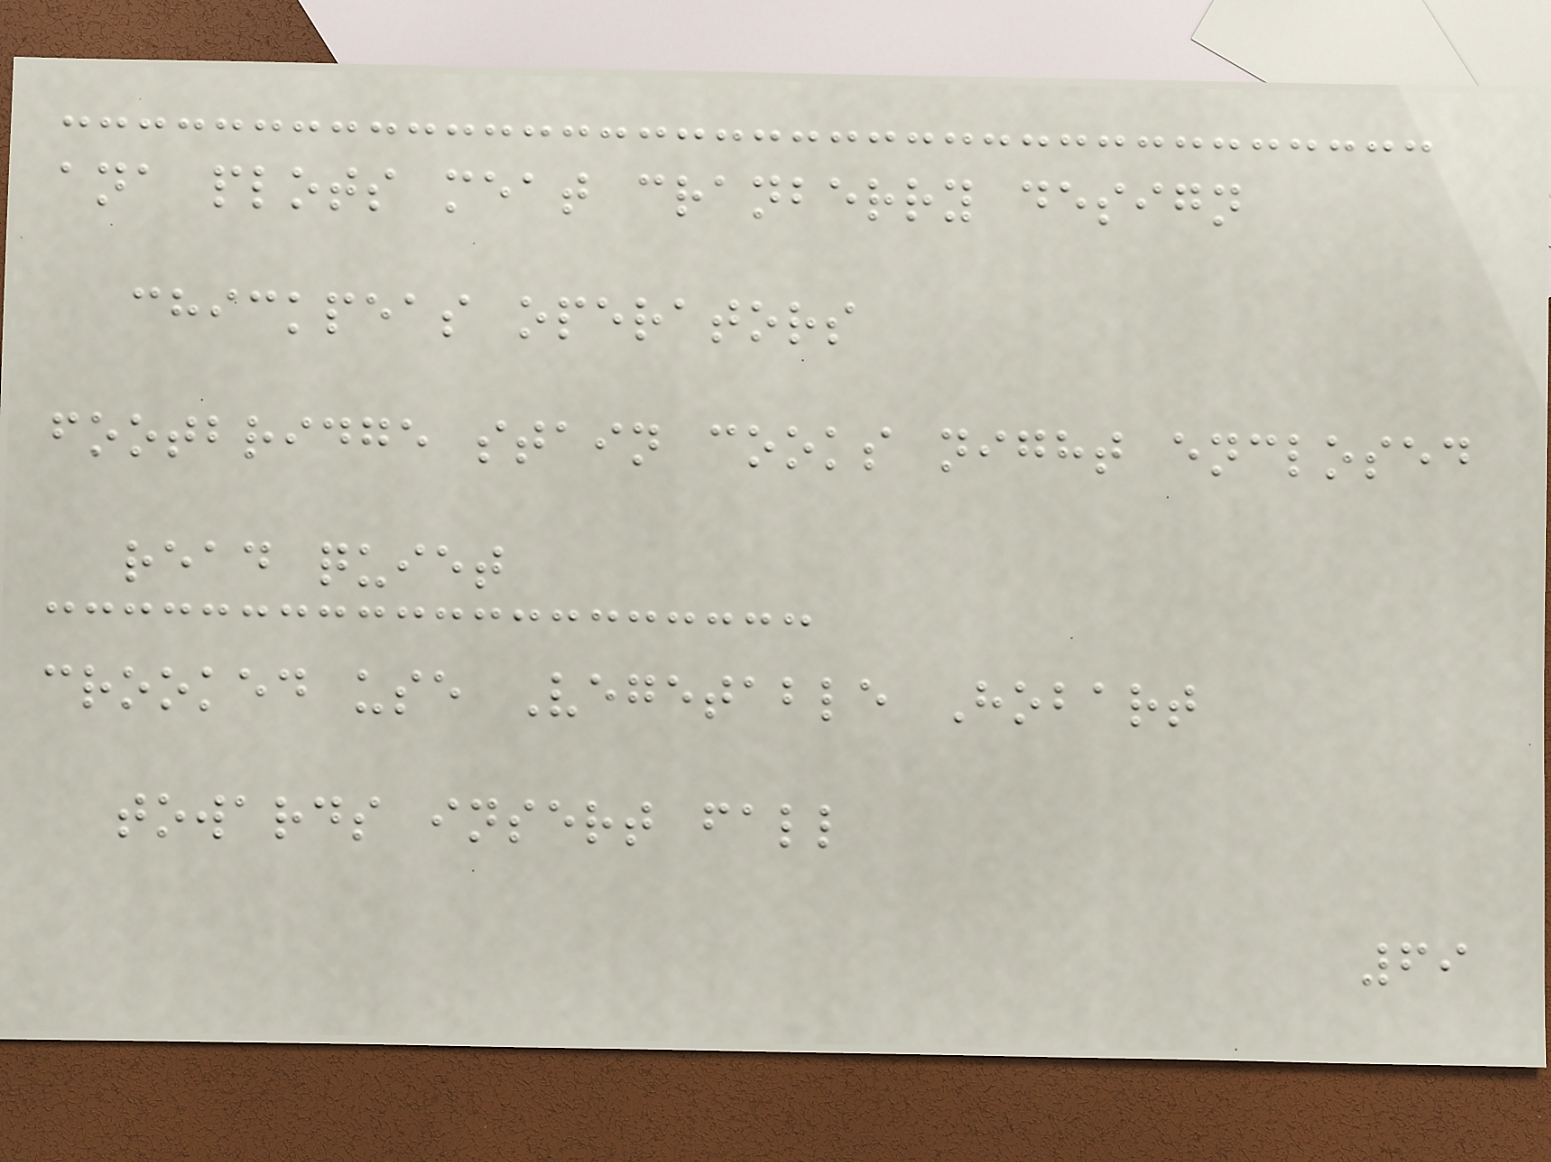ana plots meat cranberry design
chickpeas operators
footbridge stain cooks night enclosed
read quiet
crooked use Vegetable Hobart
towards insert fall
69
